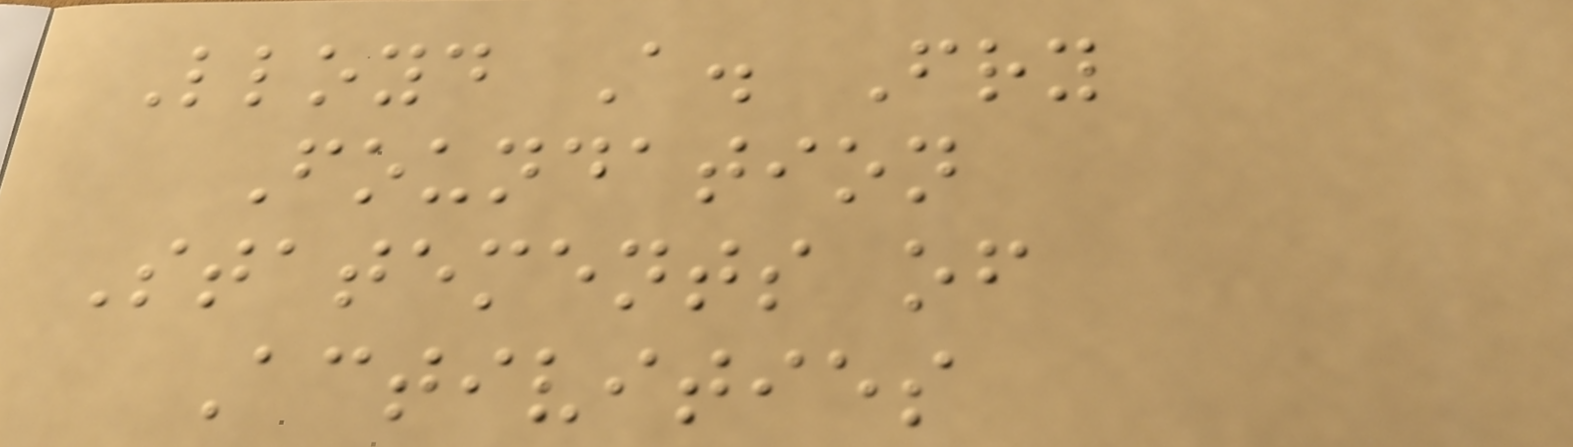Lloyd A. Fry
Foundation
Statements of
Activities
